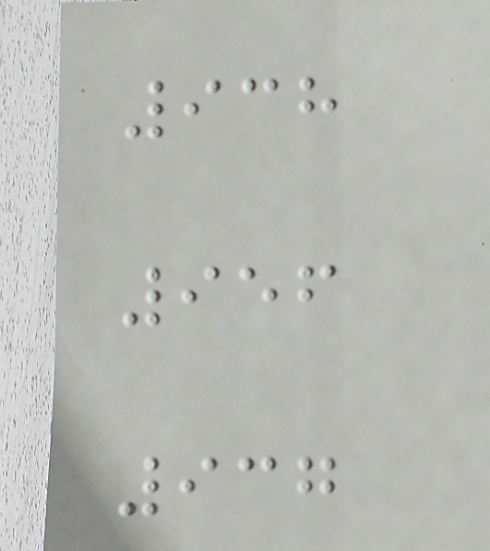938
956
937
